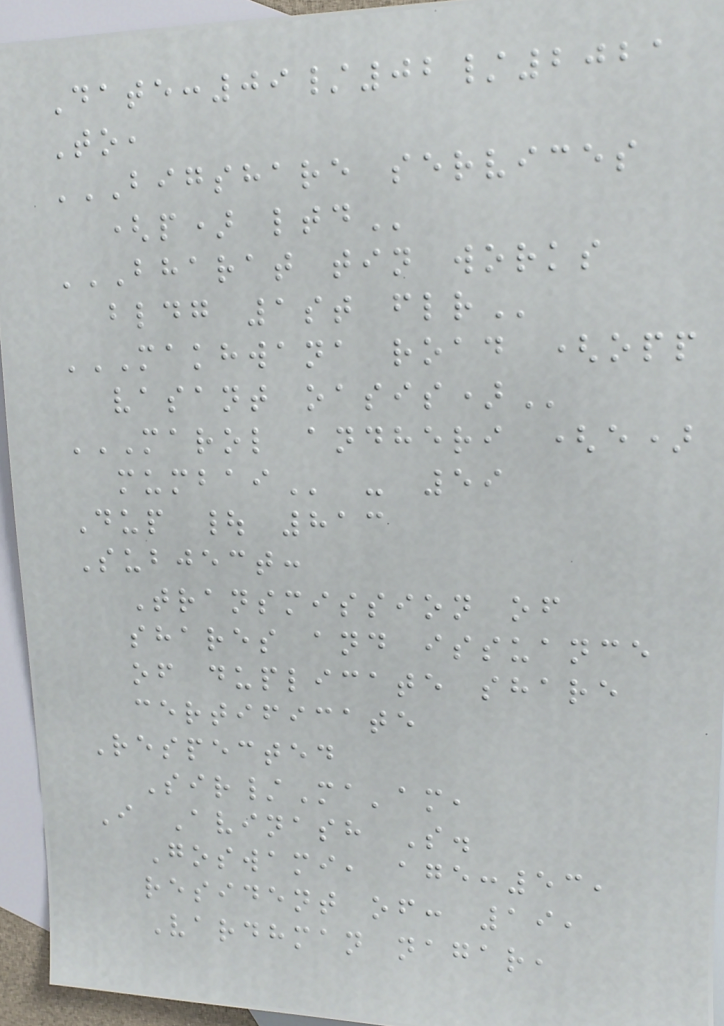Date:09/02/2021
To,
BIGSHARE SERVICES
(P) LTD
BHARAT TIN WORKS
BLDG 1ST FLR
MAKHWANA ROAD (OPP
VASANT OASIS)
MAROL ANDHERI (E)
MUMBAI - 59
Dup | 813
Subject:
Transmission of
shares and issuance
of duplicate share
certificate
Respected
Sir/Ma'am,
I Avinash S.
Goswami, age:53,
resident of: 19,
Vardhman nagar,
